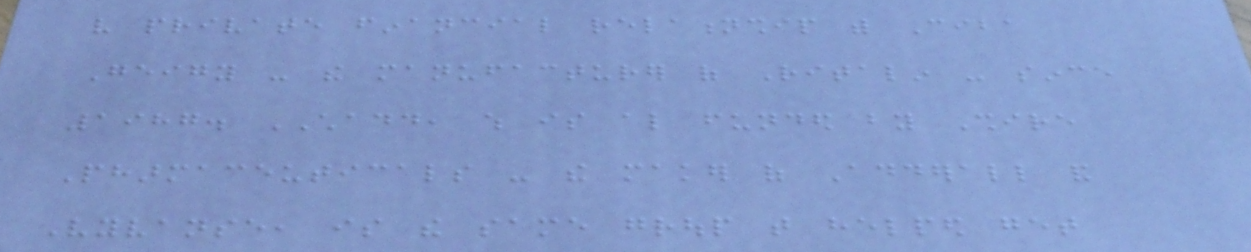very private financial relationship with Ciba
Geigy - the manufacturer of Ritalin - since
1987. CHADD, which is also funded by Shire
Pharmaceuticals - the maker of Adderall and
Vyvanse, is the same group that helped get
